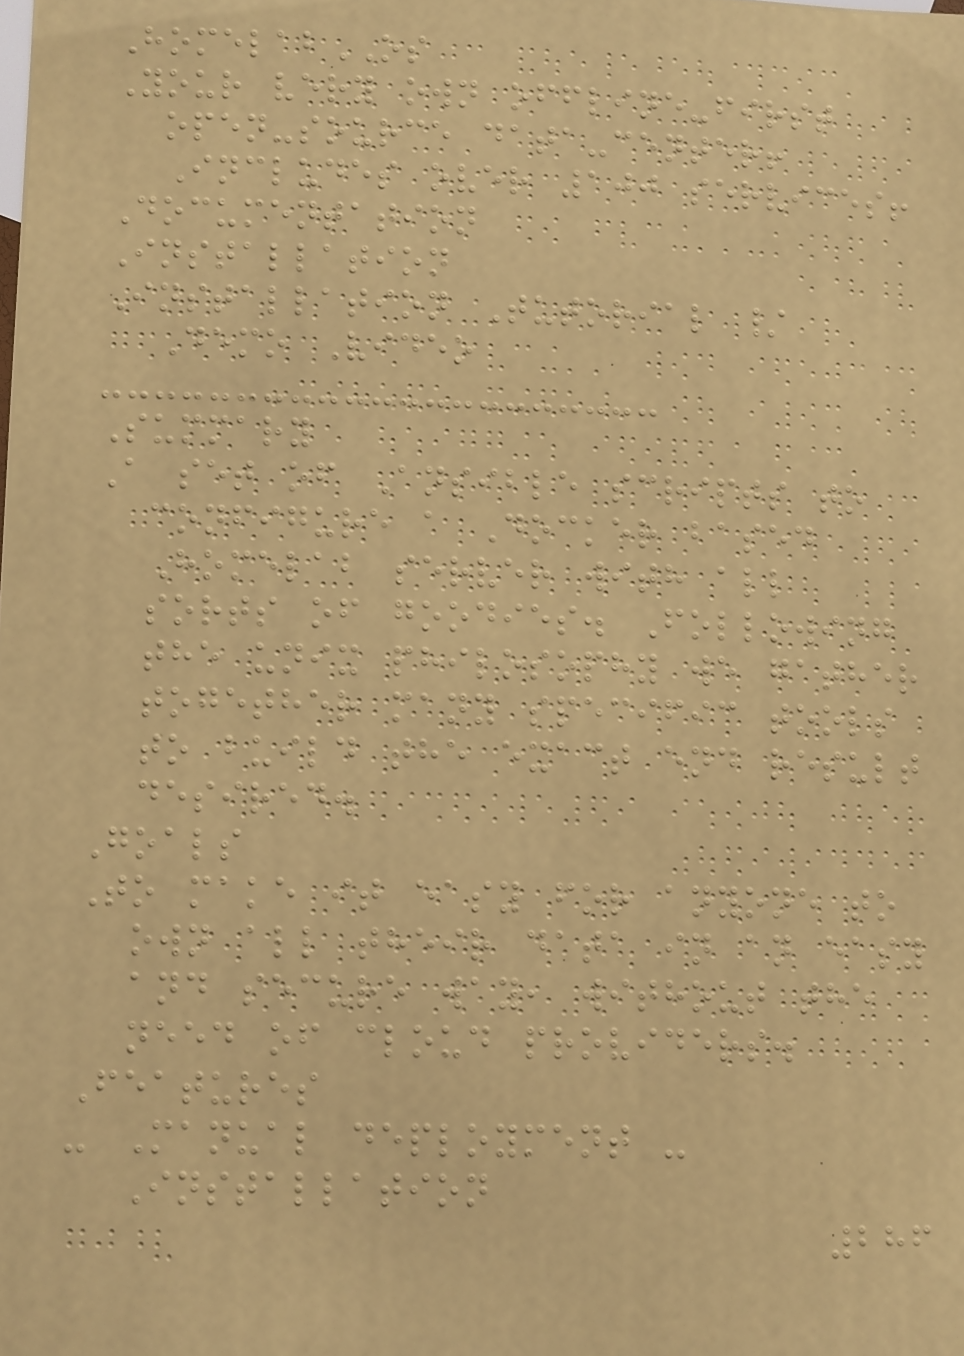HomelabOS
Your very own offline-first
open-source data-center!
Includes over 100 services!
Documentation
Installation
Installation Tutorial /
Demo Video
Summary
A set of Ansible scripts to
configure a Docker based
Homelab server with all
sorts of goodies. Following
the unix philosophy we gather
together many specific tools
to build the exact end result
desired.
Goals
To make it easy for anyone to
own all their data in an easy
and secure way, without the
need of cloud providers.
Features
- Manual deployment -
Installation
286
